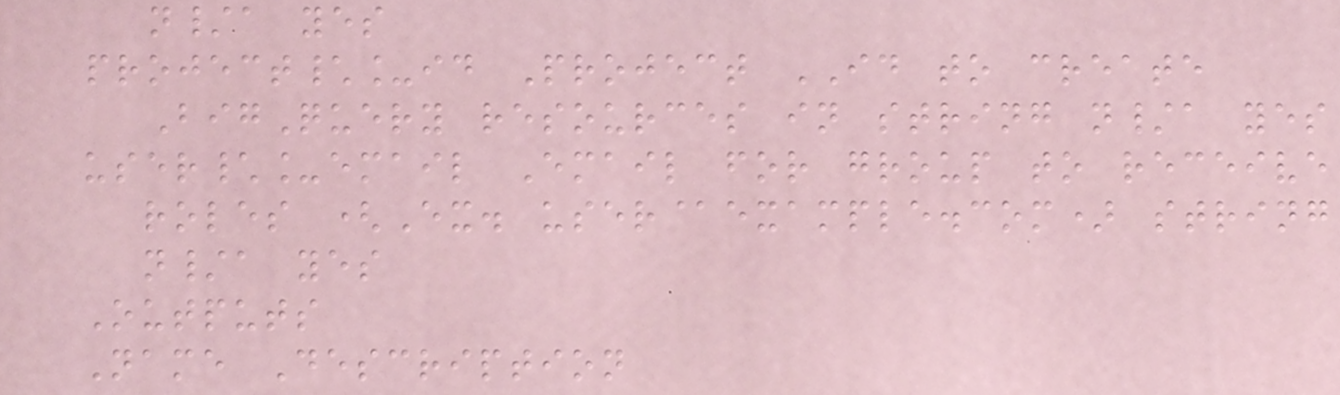n/a yes
project\_id Project ID to create
BigQuery resources in string n/a yes
user\_email Email for group to receive
roles (Ex. user@example.com) string
n/a yes
Outputs
Name Description
